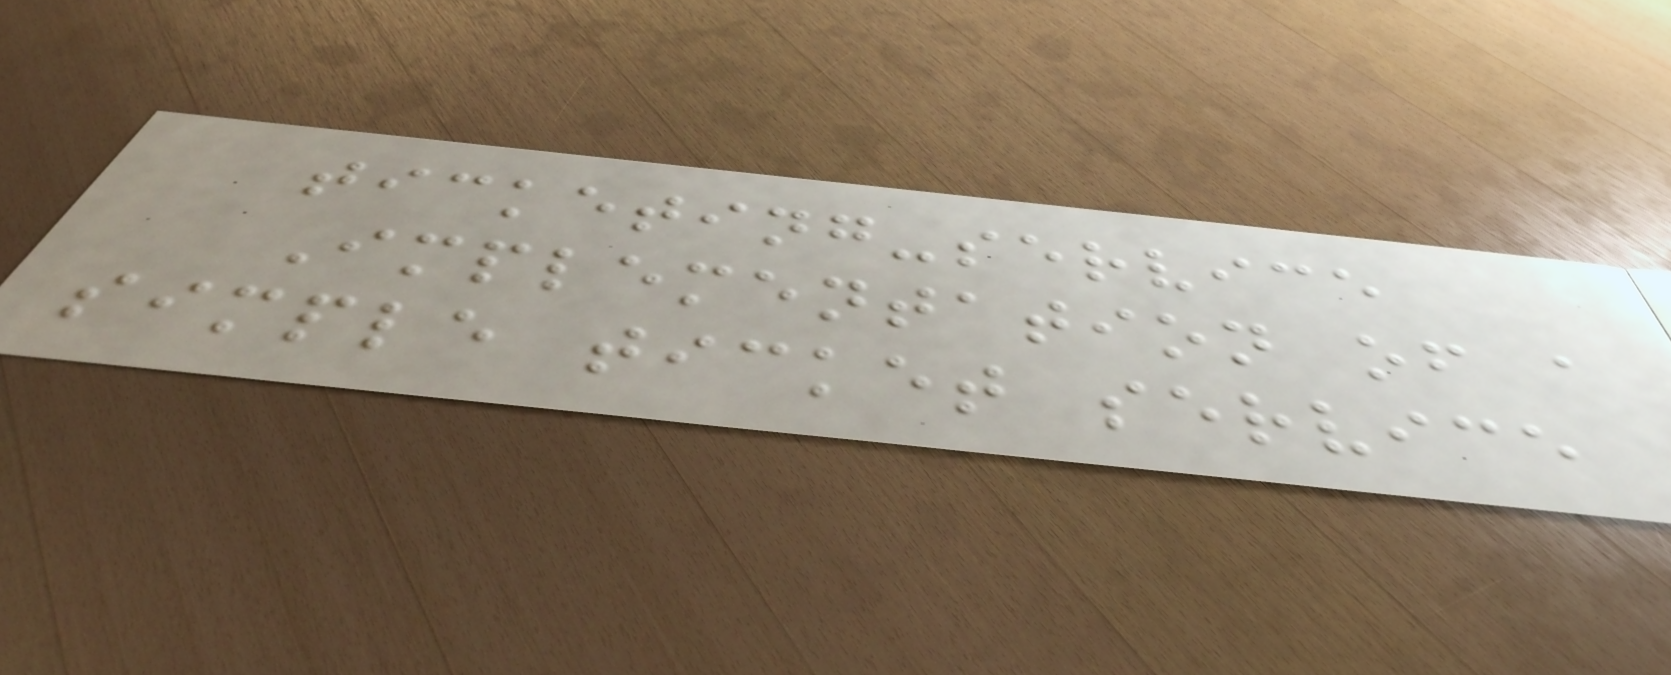ticketing-service
Implementation of a
simple ticket service
